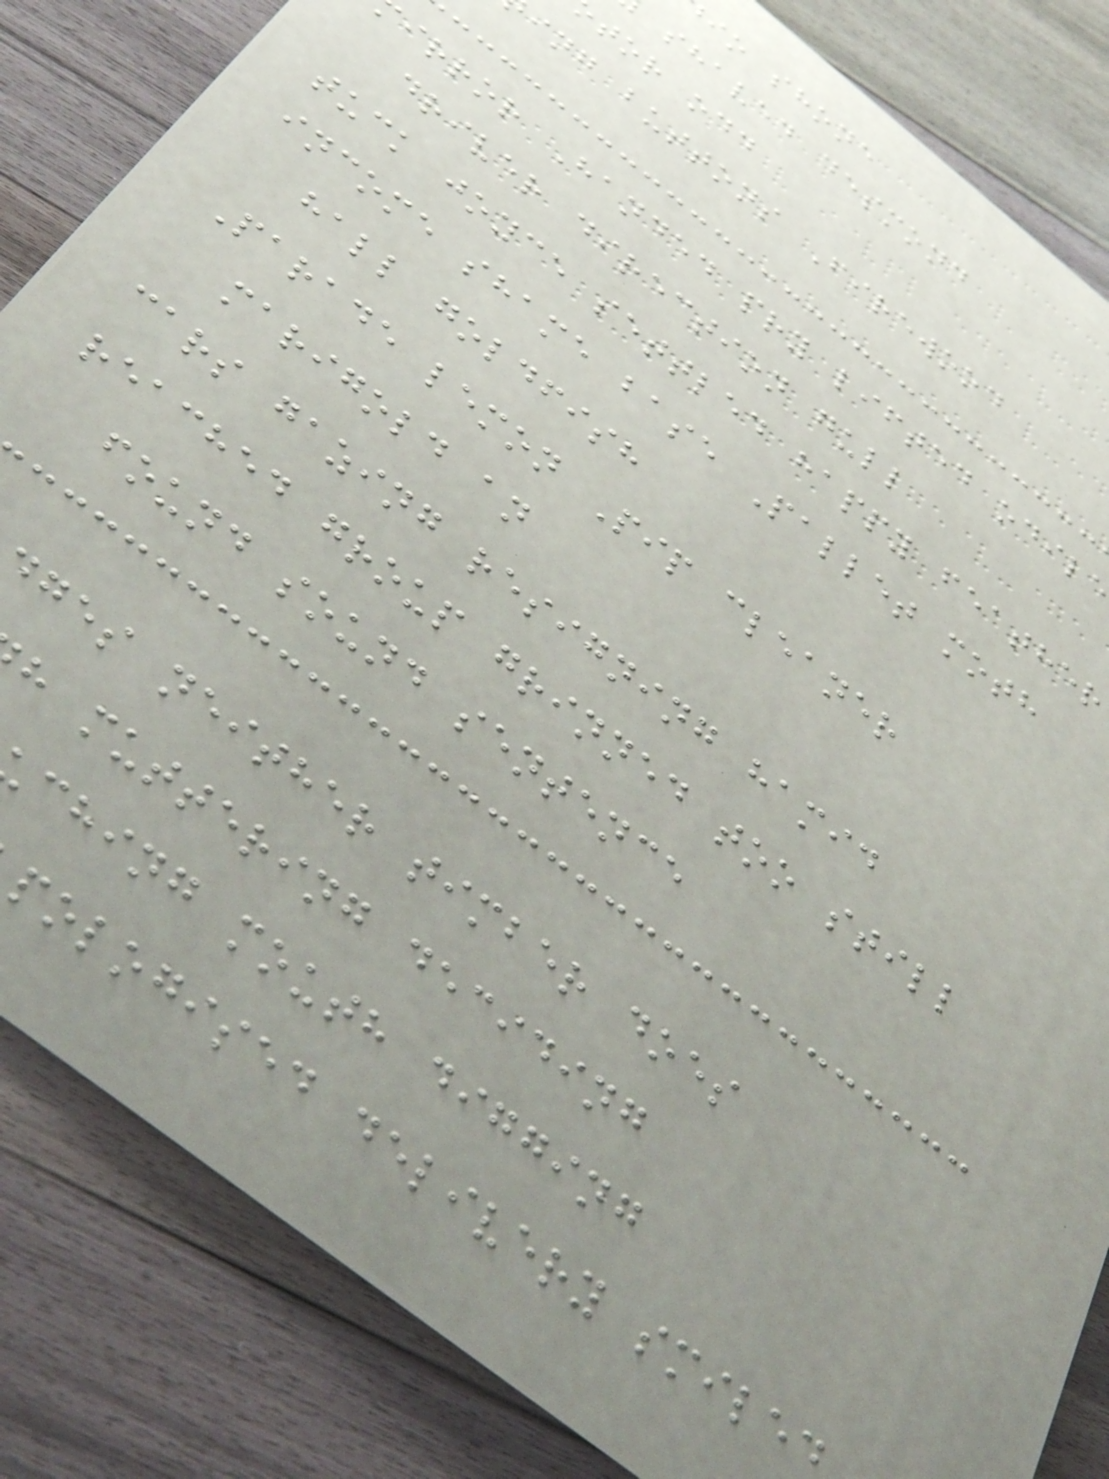io shone
shaved desmond
tor odd
ing buttons Firewood
irror Handed pry lifted odil
driver direction gull
tuck joyce settled happy feather
income shame base Pallet moth
hall goldfish
Parade lemon Pip cleaner
marigold an
cars gazing resigning hamid
reached group grinned too still
found sound sentence
ges neither timber does
h muttering deciding
ching mouth digging
pologised delivery smile
